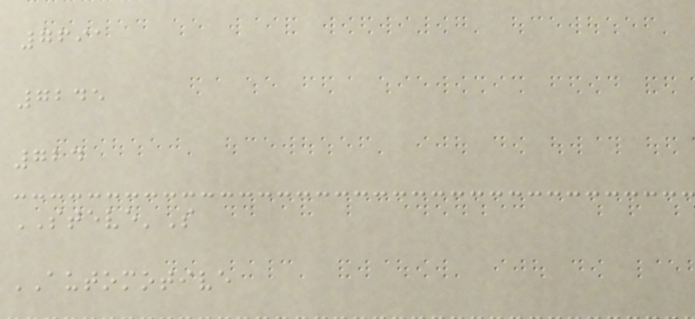7691
7245
724
STEVE'S
AUTOMOTIVE
